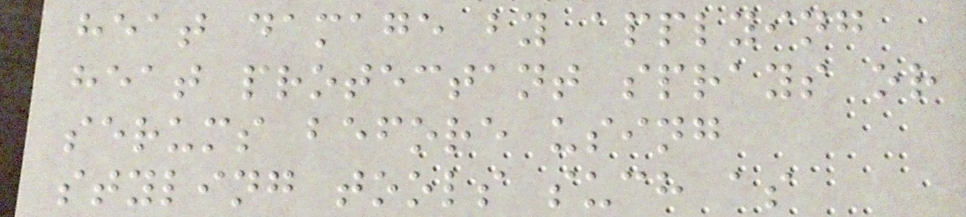heat damage by applying
heat protectant sprays or
serums before using
styling tools such as
